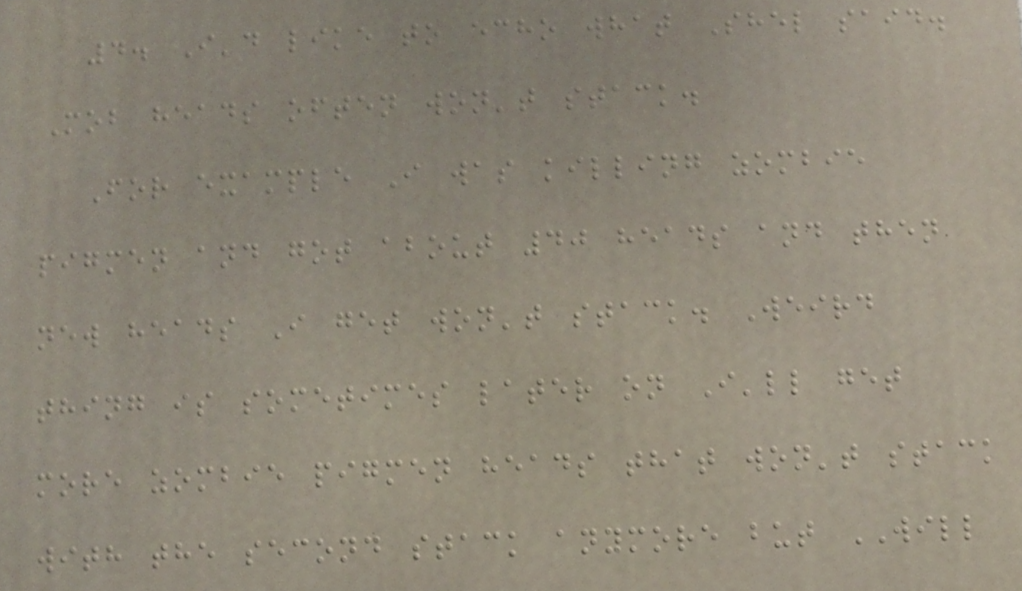4. I'd like to echo what Shel said.
Mob heads often won't stack.
For example I was killing zombie
pigmen and got about 40 heads and then
new heads I get won't stack. Weird
thing is sometimes later on I'll get
more zombie pigmen heads that won't stack
with the second stack anymore but WILL
